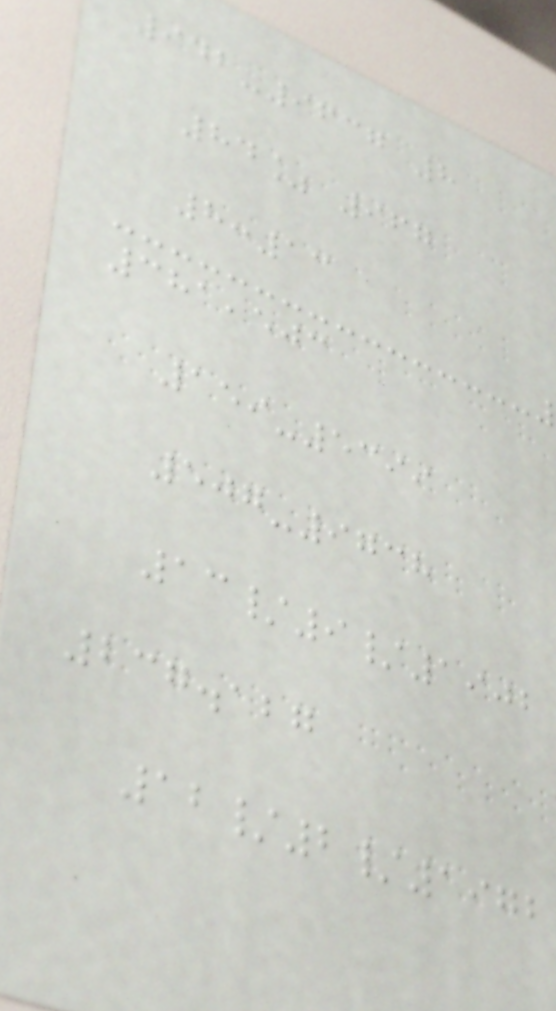942-9637 8
84% 967
8:13
381,503
159-5399
507-9738
13/9/1902
237.127
12/2/1972
